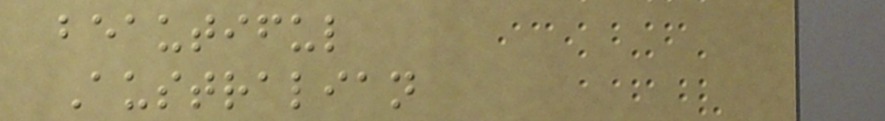beautiful
Australian
